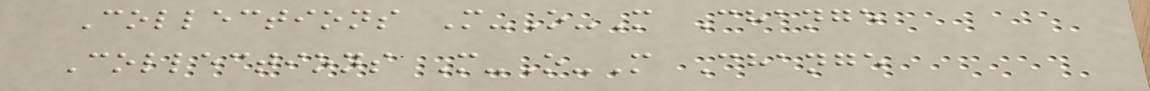Collections M-O-M Change
Collections M-O-M Change
